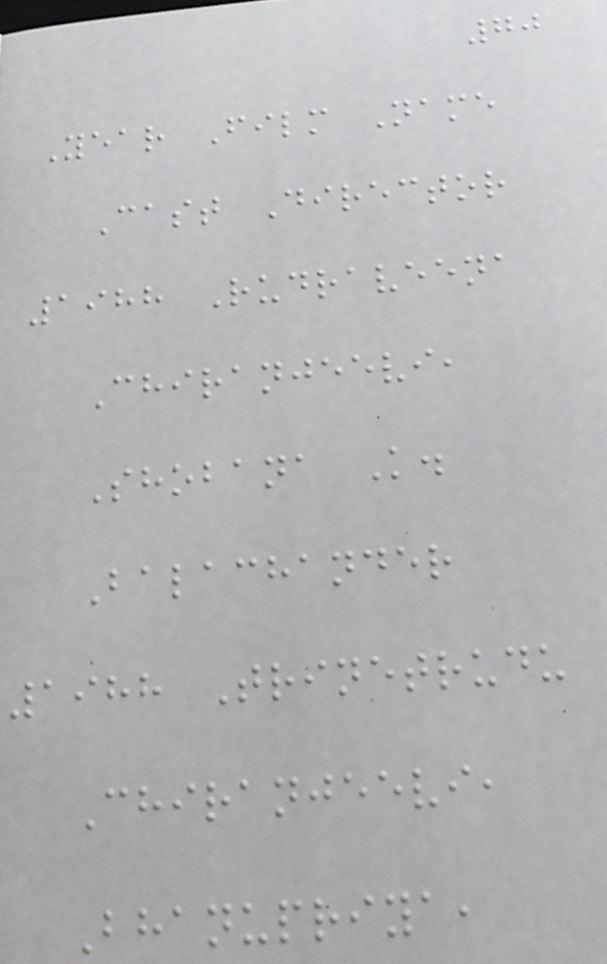70
Year Film Name
Cast Director
1988 Rudraveena
Chiranjeevi,
Shobana K.
Balachander
1988 Trinetrudu
Chiranjeevi,
Bhanupriya,
